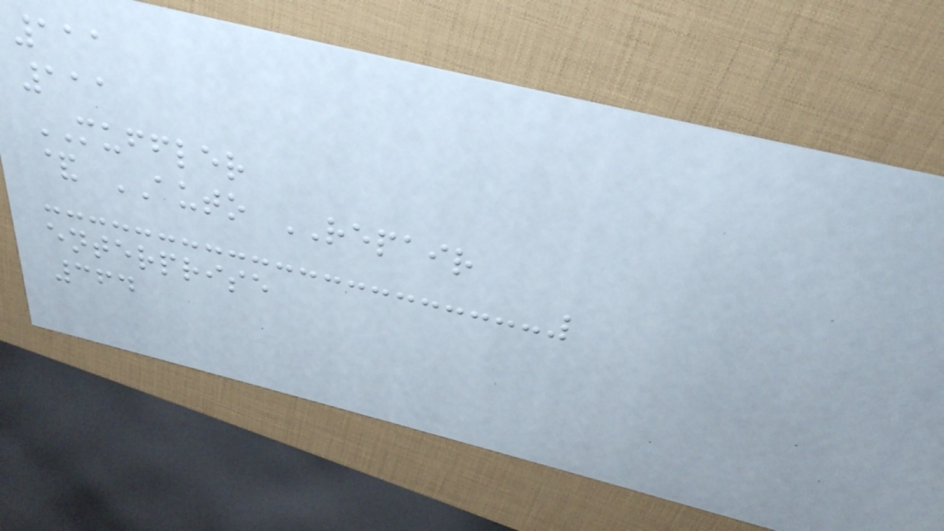111
111
MUFFLER
& AUTO REPAIR
enterprise
364
